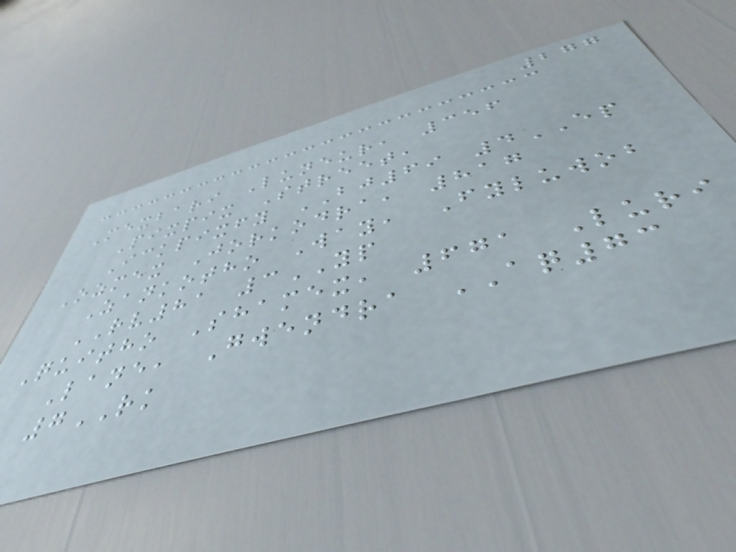277
Mexbari Luneur, 356
Pixpix Street,
Ickpixfy BJ69 4EP
Ozmex Jorkodra, 817
Zankotho Way, Fyluwob
RV81 3YP
Quitho Shamex, 671 Luri
Lane, Gwendra AQ73
7RK
